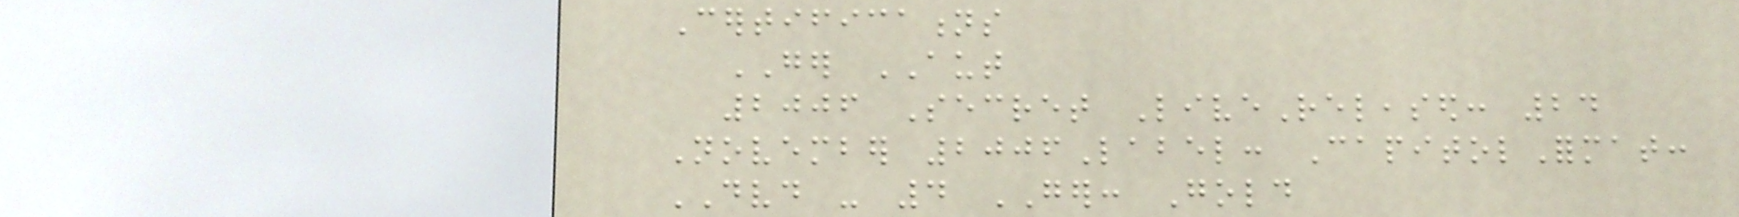Certifications
GER AUT
2006 Secret LiveReleased: 24
November 2006Label: CapitolFormat:
DVD - 4 GER: Gold
